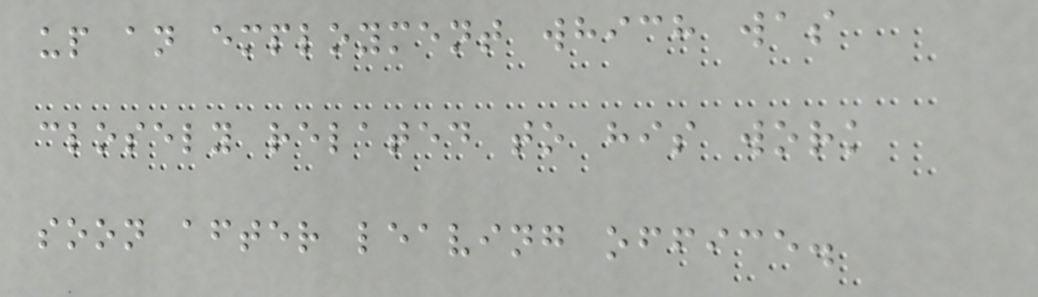up an employment which was
closely related to his work
soon after leaving office.
